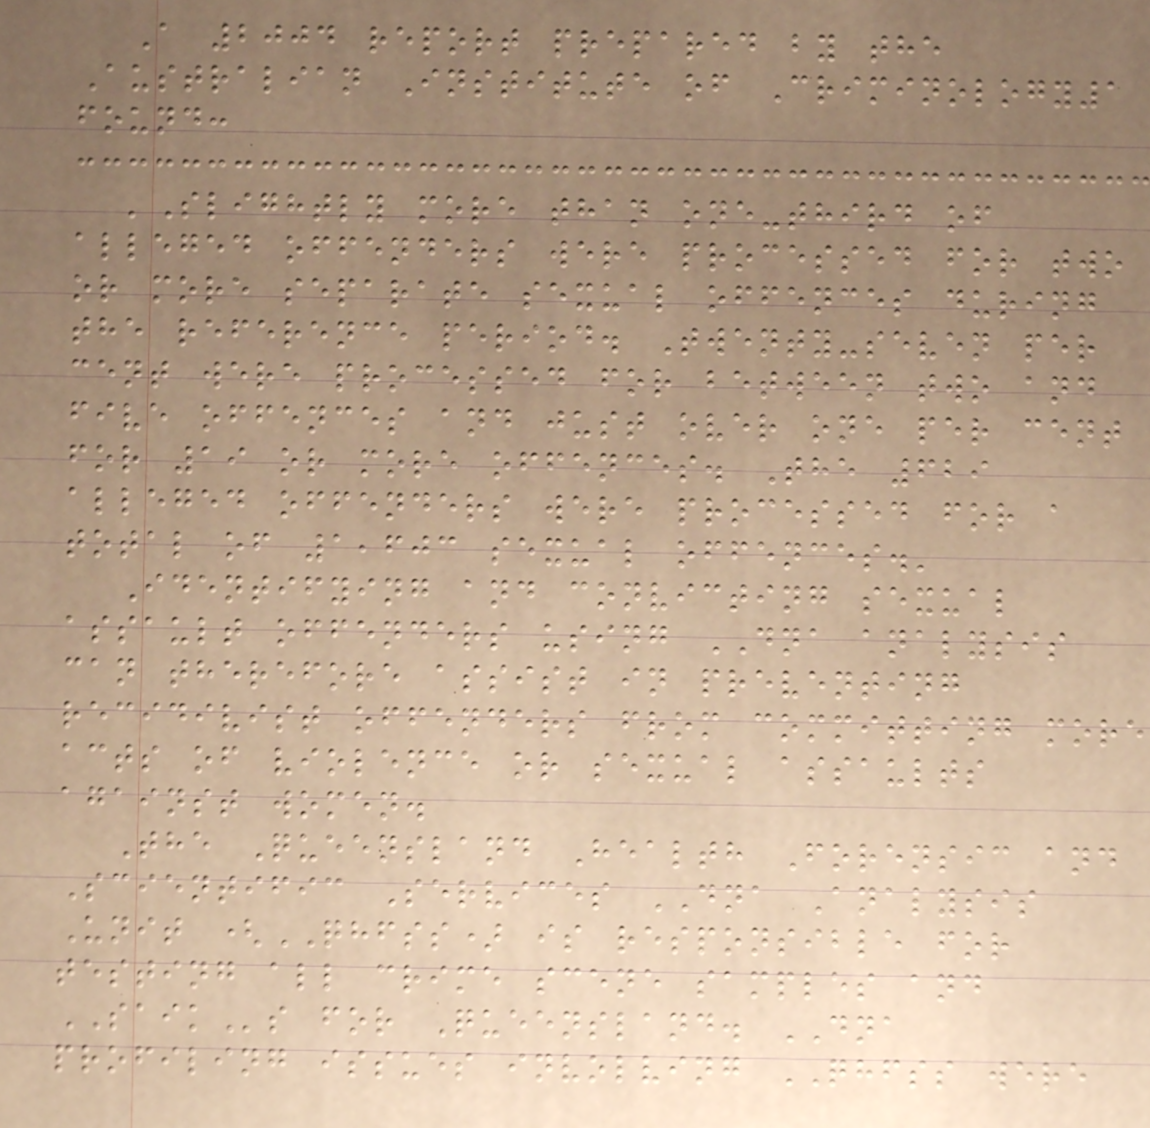A 2004 report prepared by the
Australian Institute of Criminology1
found:
'Slightly more than one-third of
alleged offenders were processed for two
or more separate sexual offences during
the reference period. Twenty-seven per
cent were processed for between two and
five offences and just over one per cent
for 19 or more offences. The 629
alleged offenders were processed for a
total of 1,603 sexual offences.'
Identifying and convicting sexual
assault offenders using DNA analysis
can therefore assist in preventing
recidivist offenders from committing more
acts of violence or sexual assaults
against women.
The Queensland Health Forensic and
Scientific Services DNA Analysis
Unit (QHFSS) is responsible for
testing all crime scene samples and
SAIKs for Queensland. DNA
profiling issues involving QHFSS were
